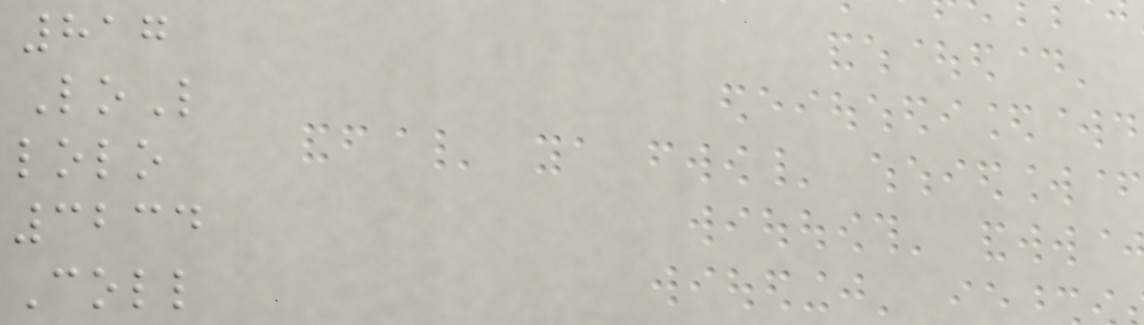817
LoL
lolo
3234
Coll
